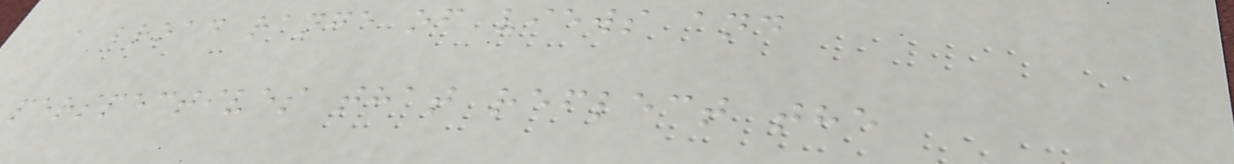a broad range of views and
perspectives that reflect the
